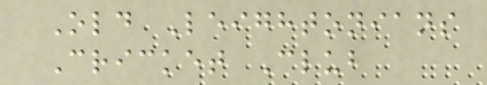Old Leightonians
Cricket Club
